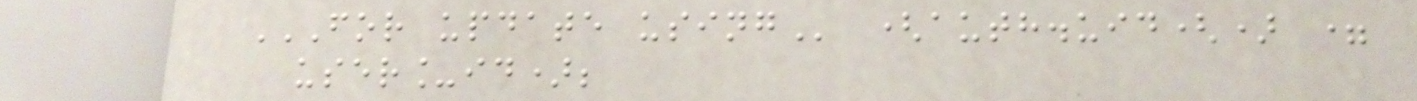FOR UPDATE USING (auth.uid() =
user_id);
